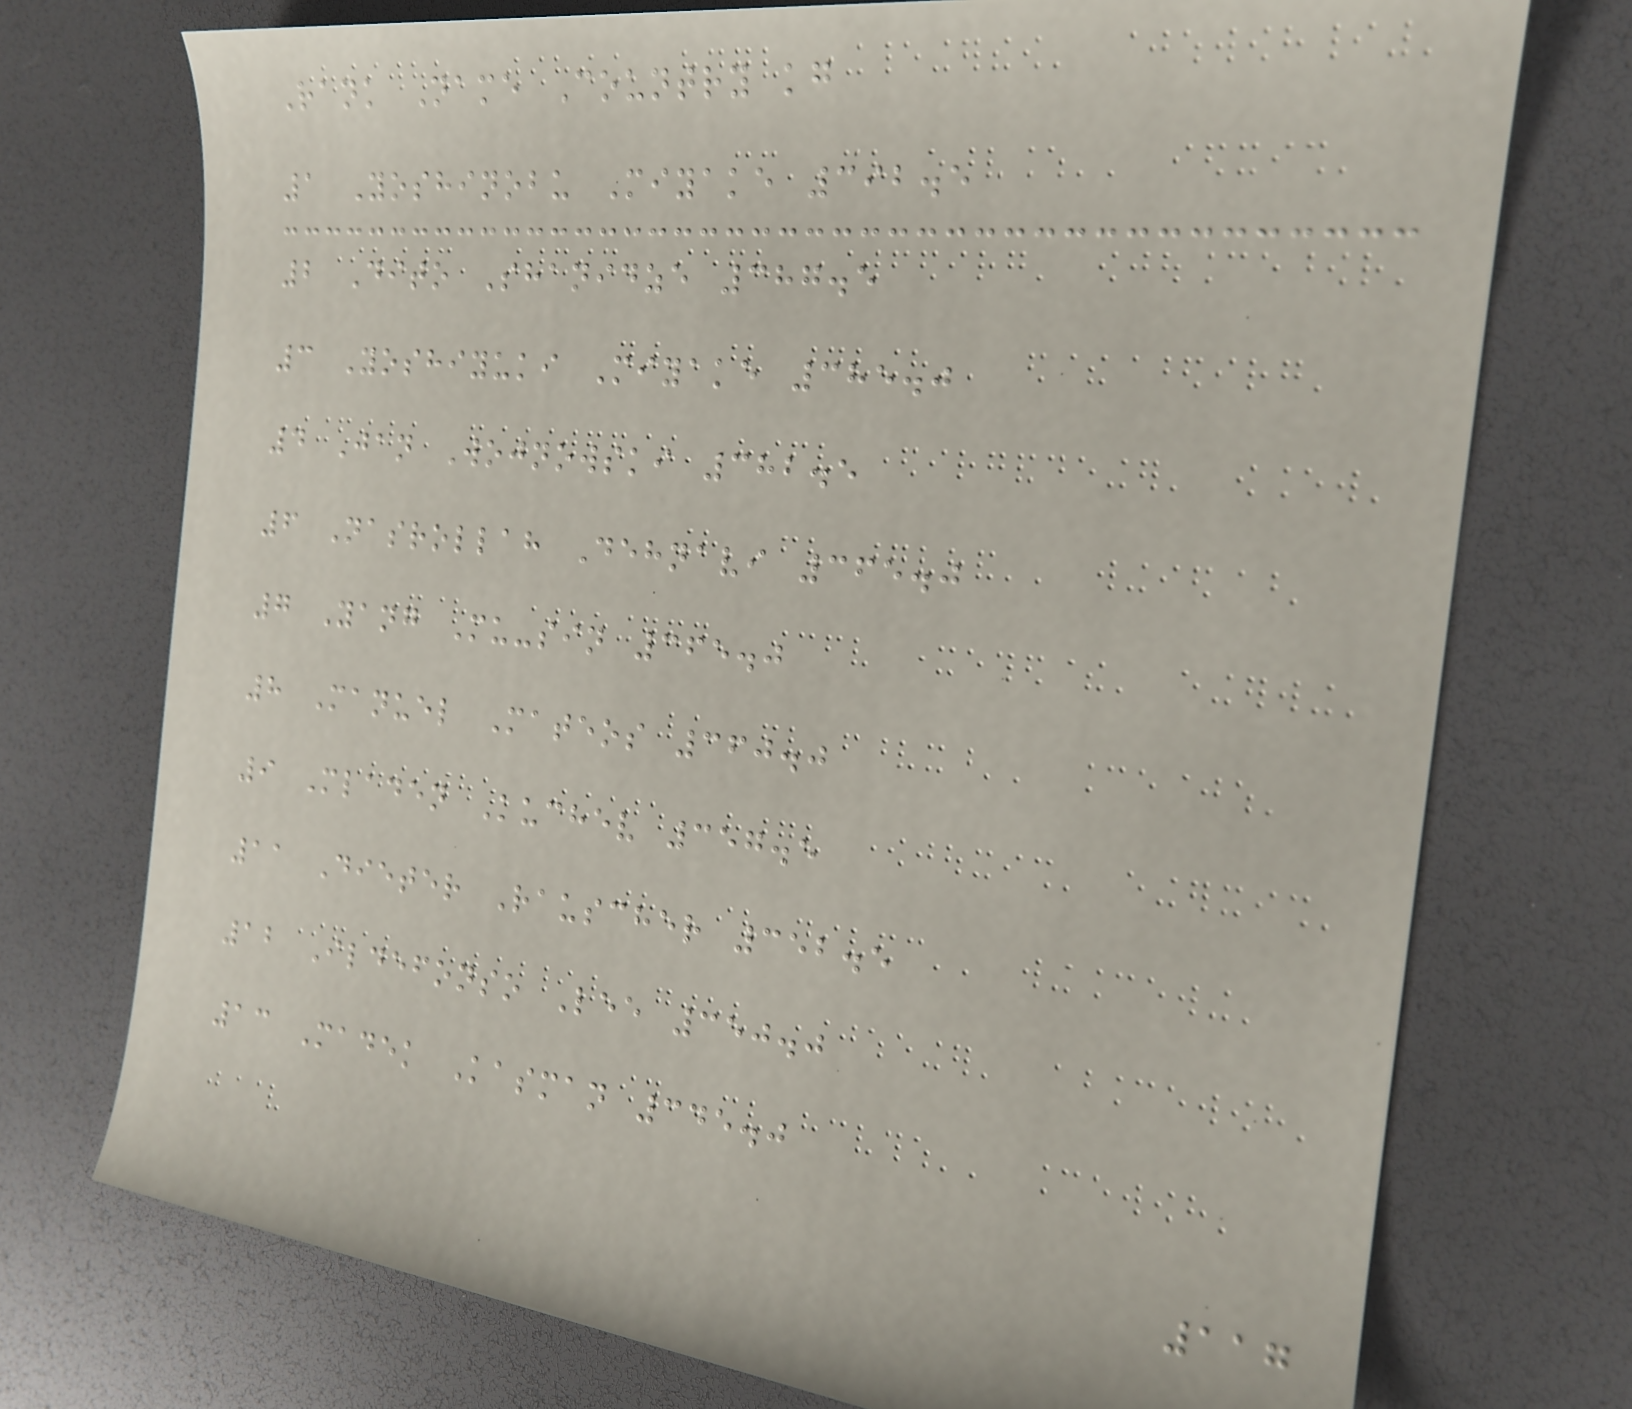Rank Name Country kg
1 Yoshinobu Miyake 392.5
2 Dito Shanidze 387.5
3 Yoshiyuki Miyake 385.0
4 Jan Wojnowski 382.5
6 Nasrollah Dehnavi 365.0
7 Yang Mu-sin 365.0
8 Manuel Mateos 360.0
9 Mladen Kuchev 357.5
11 Dieter Rauscher 352.5
12 Ildefonso Lee 350.0
13 Madek Kasman 345.0
117
